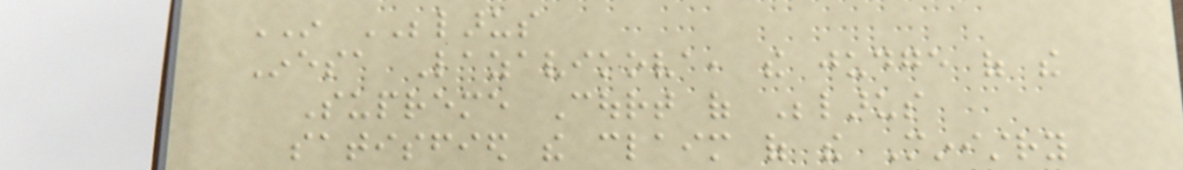IN BELARUS
Inesa Lazavikova, the judge of the
Supreme Court of Belarus
satisfied the claim of the Ministry
